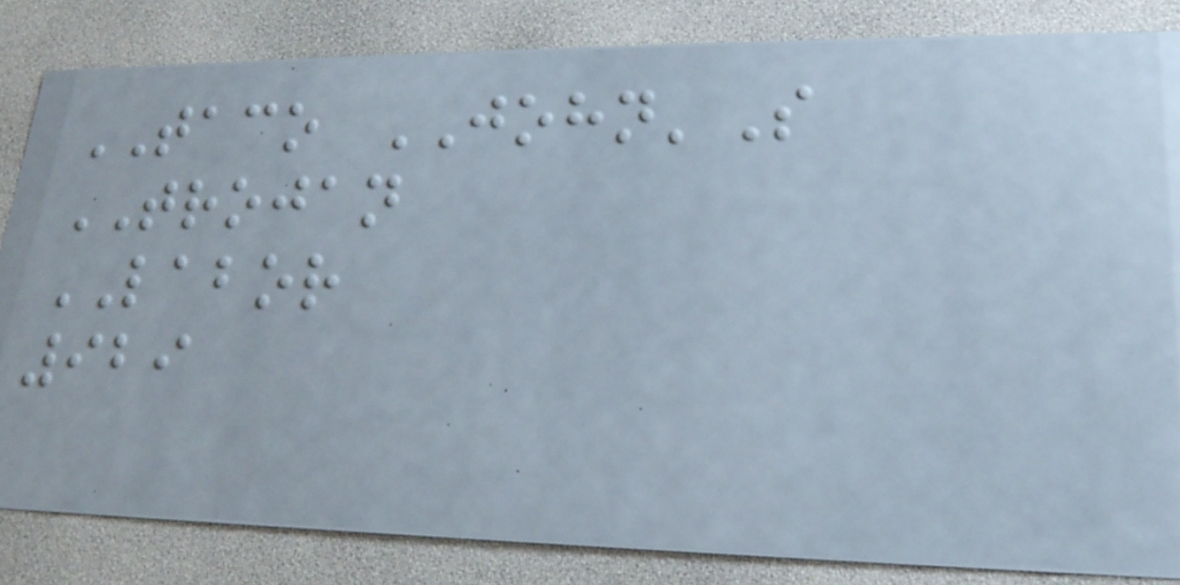TACO JOHN'S
TROJAN
LABOR
929
